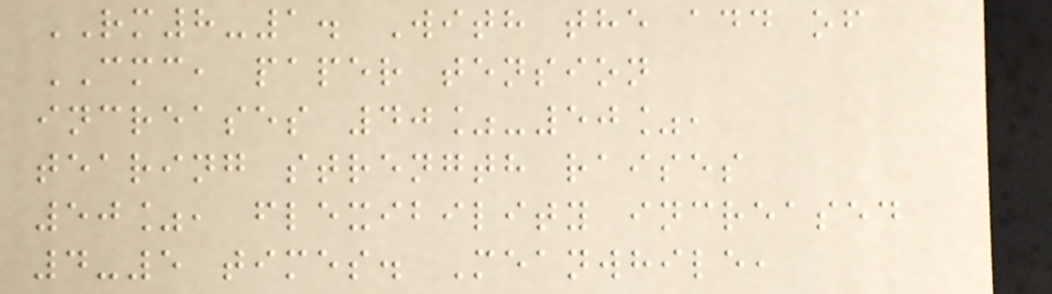RM8-1. With the add of
CMC, paper tension
increases 40%-50%,
tearing strength raises
50%, flexibility increased
4-5 times. Meanwhile,
